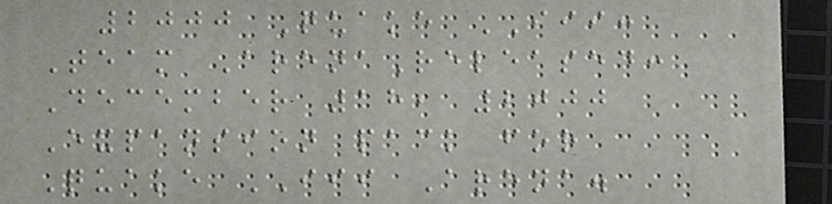2000 Quake III:
Team ArenaReleased:
December 18, 2000
Expansion pack for
Quake III Arena.
